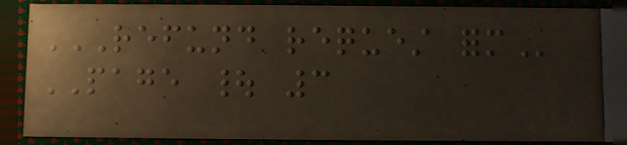REFUND REQUEST FORM
PAGE | 3
